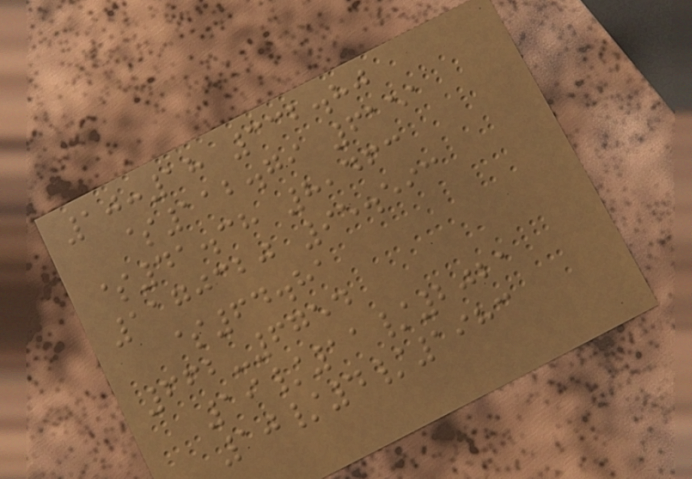10:18 332.80
$112.79 6151
$41.38 8,463
1170320 95.593
$64.81
662-6754
19/11/2021
10/4/1983
